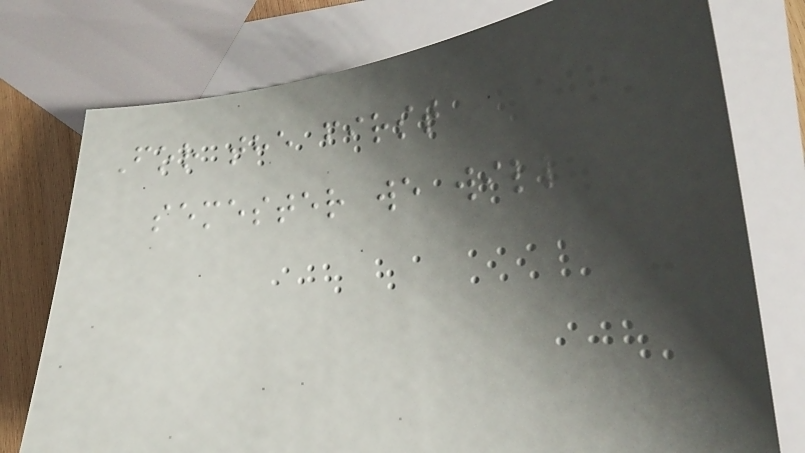For the first
semester we will
